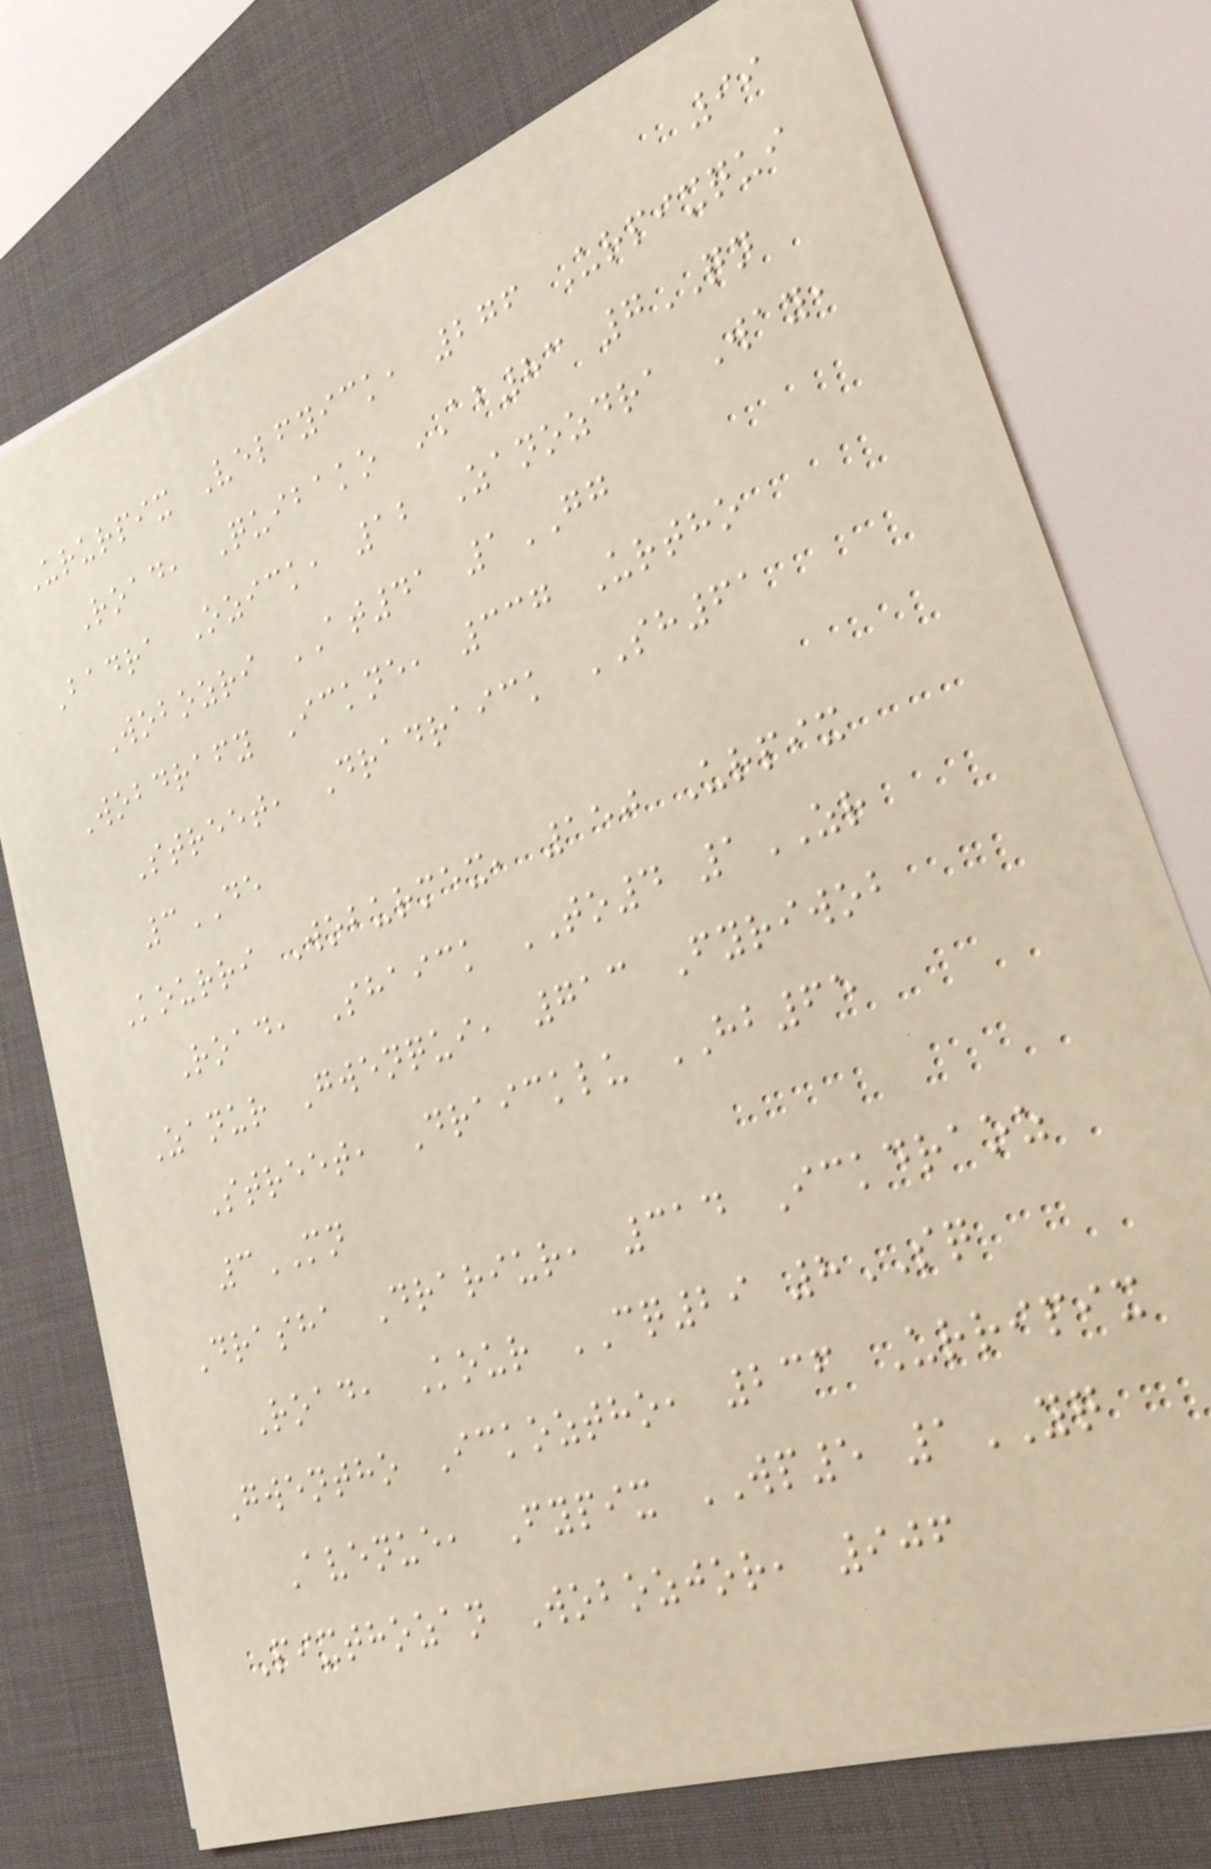99
Ururpix Velfyick, 276 Urpixqui
Road, Quibako AB83 7QN
Badra Ozick, 12 Zanozdra Way,
Wobozri AT41 1GG
Wobdrafy Ickne, 337 Urtho
Street, Dradraick SH61
3DE
Kourri Woburmex, 150 Urpix
Road, Shaick TO4 1ZR
Zanur Gwenqui, 713 Fyriwob
Street, Draicklu HB65
3MN
Drasha Drariur, 314 Ickdraoz
Road, Kour CQ29 8SQ
Gwentho Ickoztho, 236 Urripix
Avenue, Fypix WP5 1YQ
Pixthozan Wobozjor, 906
